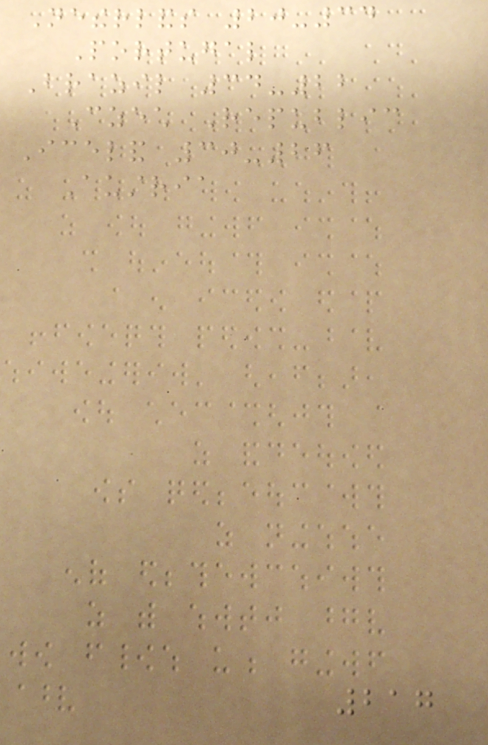Netherlands 20-34
Portugal
Brazil 34-22
Czech Republic
Iceland 30-26
Austria
217
